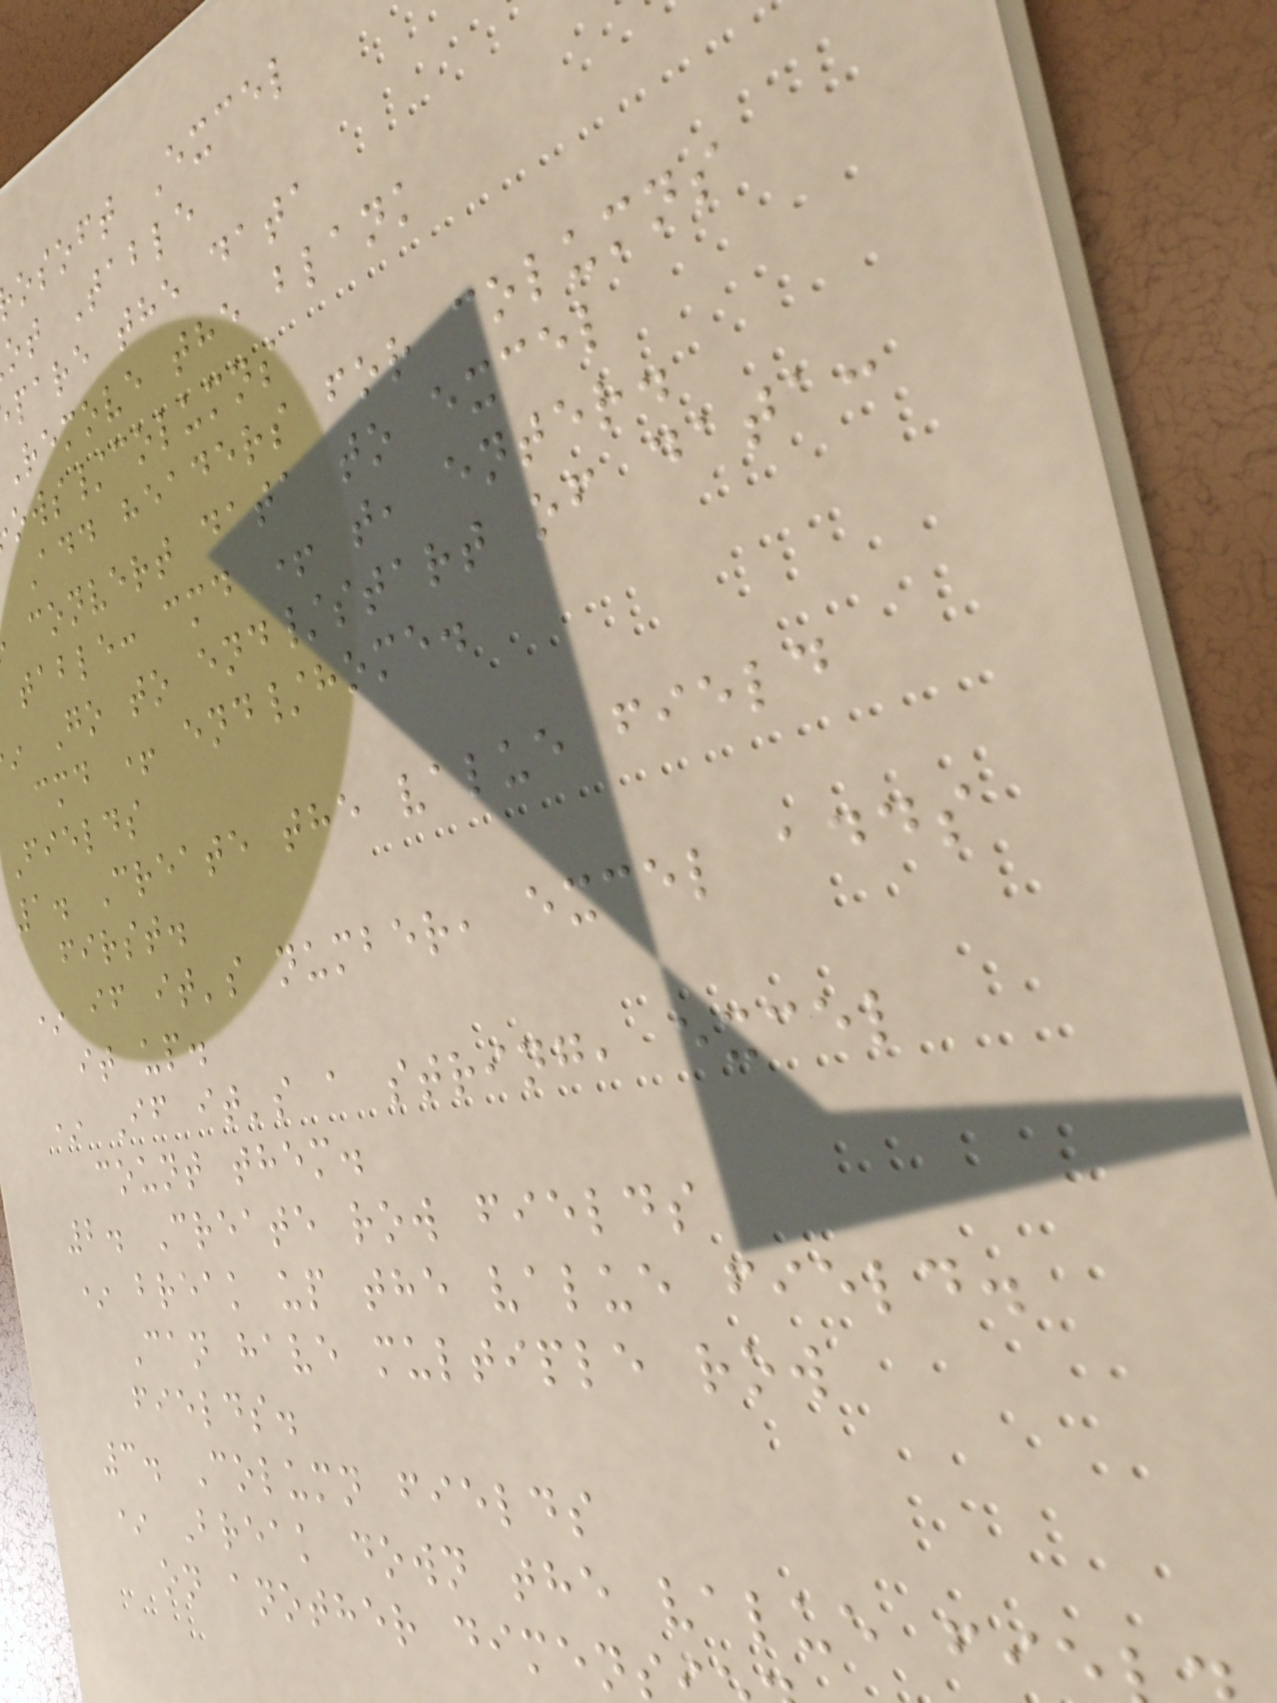osoft Excel
ot Table
pare the data
Remove the blank
ows/columns
Add headers for columns
convert data to excel
table: cmd + t, enter.
Go to end/start of data:
cmd + end/home.
Fields
1. Create the value field
first.
* if it's number, excel adds
it up.
* If it's a string, excel
count them.
2. Create row fields
* break up the value field.
Can have multiple row
fields.
3. Column fields
* Break down the value fi
on another dimens
